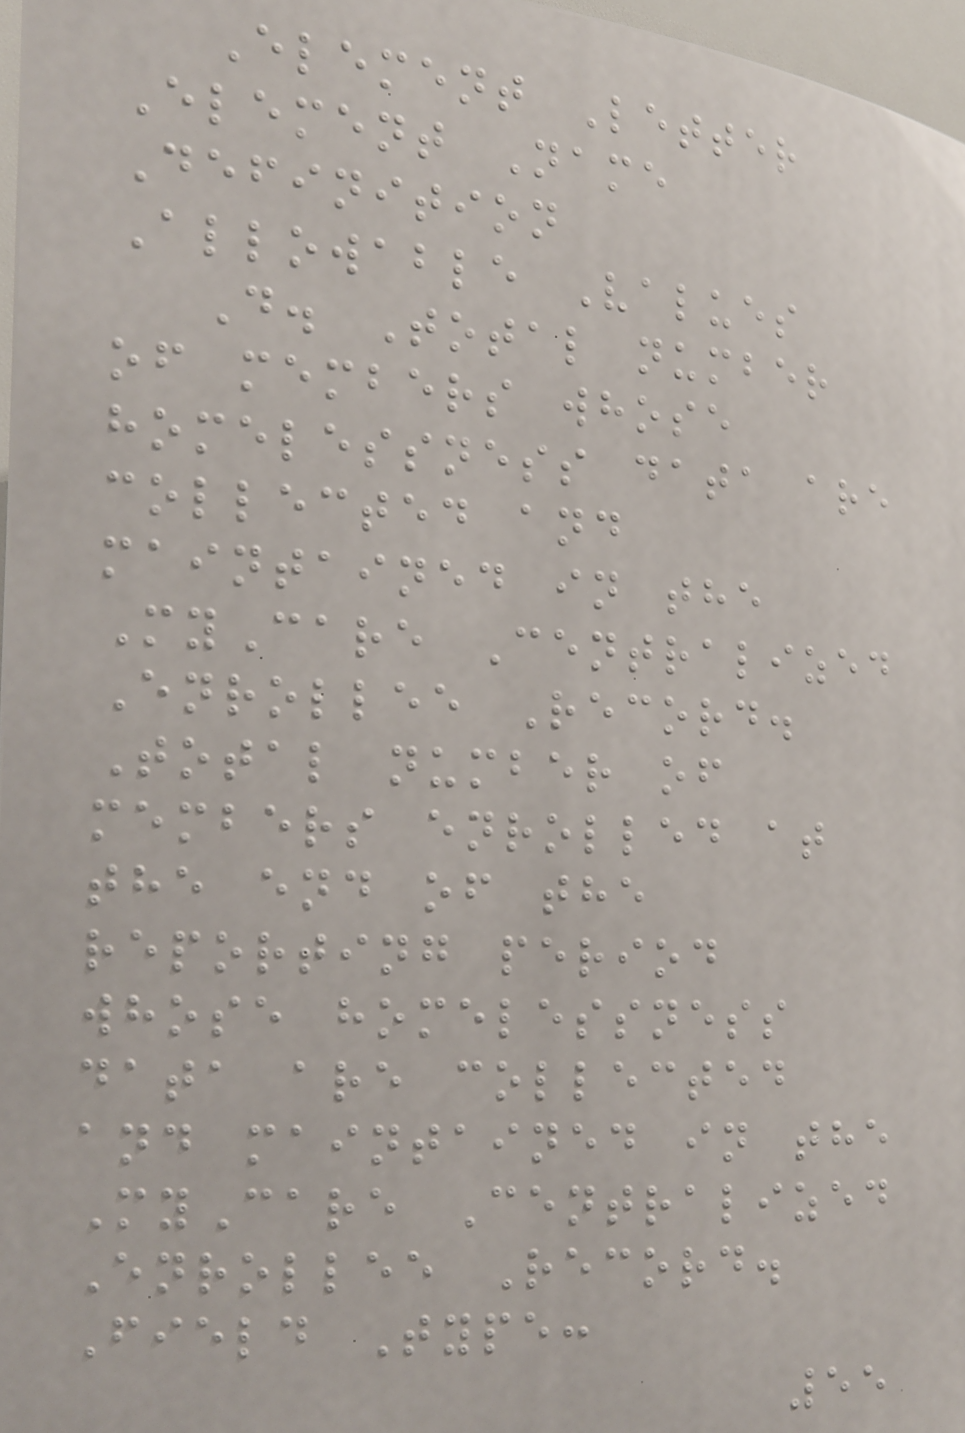Element Letter
Element Name
Definition
Allowable Values
D. Total number
of members whose
homelessness data are
collected and
maintained in the
MyCare Centralized
Enrollee Record.
Total number of
members enrolled at
the end of the
reporting period
whose homelessness
data are collected
and maintained in the
MyCare Centralized
Enrollee Record.
Field Type:
55
